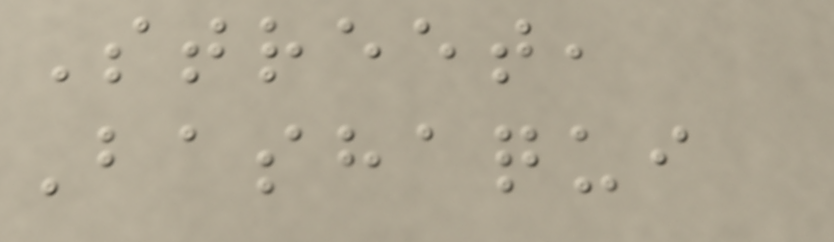Street,
Bashaqui
